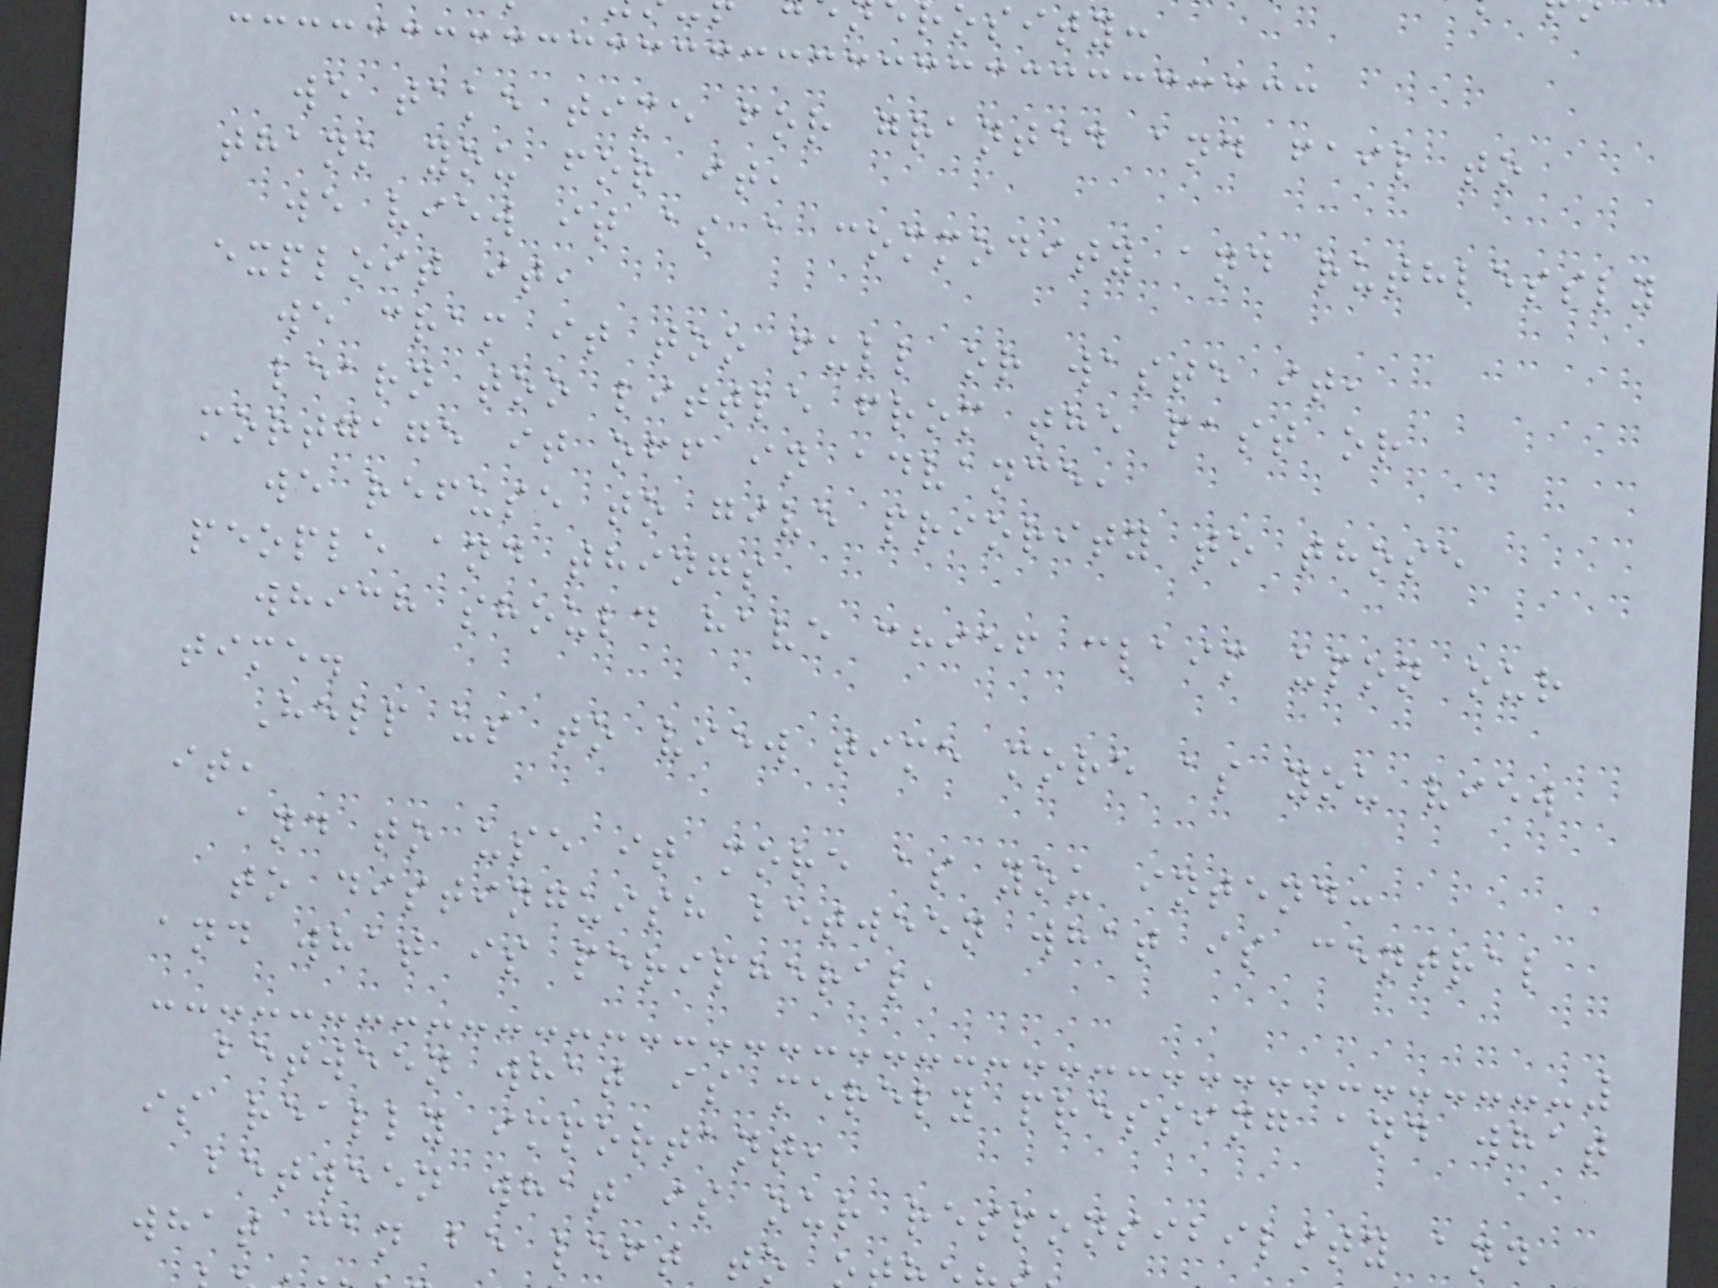we take time for granted and fail to
thank you for it,
we view it as a commodity and ruthlessly
exploit it,
we cram it too full or waste it,
learn too little from the past or
mortgage it off in advance,
we refuse to give priority to those
people and things
which should have chief claim upon our
time.
Help us to view time more as you view
it,
and to use it more as you intend:
to distinguish between what is central
and what is peripheral,
between what is merely pressing and what
is really important,
between what is our responsibility and
what can be left to
